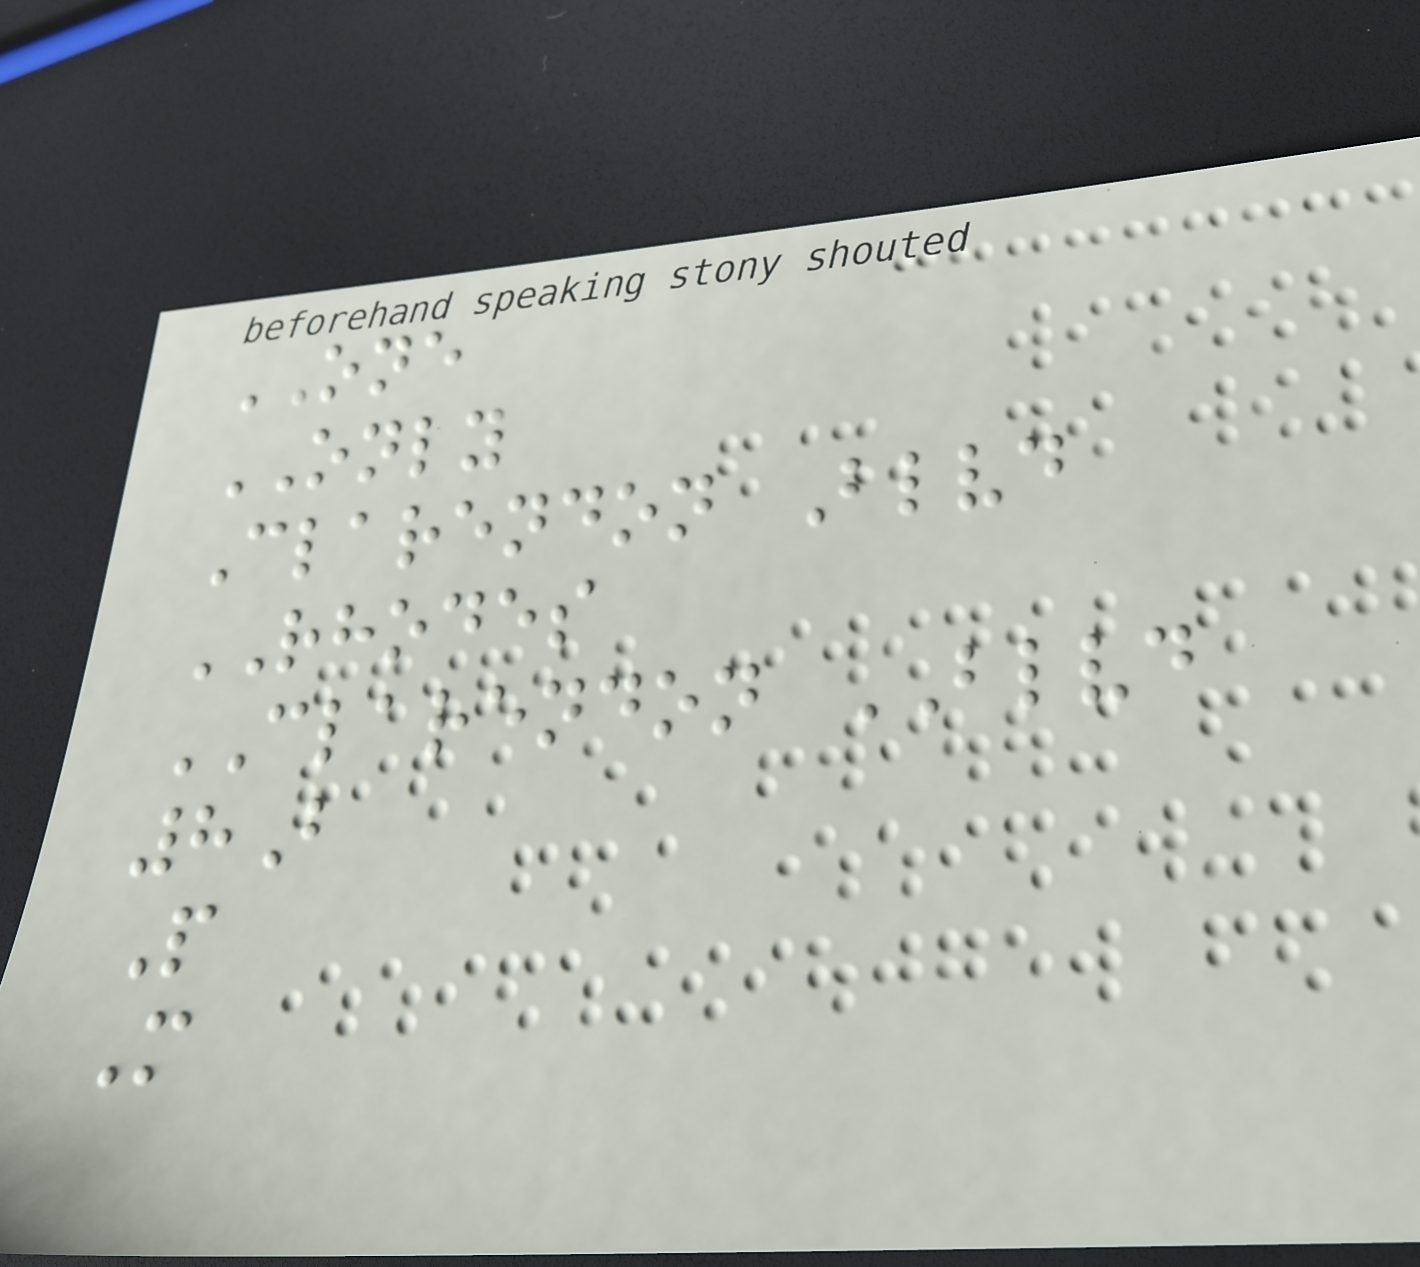ONE
ONLY
Clarendon Blvd
RHODES
CLARENDON BLVD
8B
P
M
